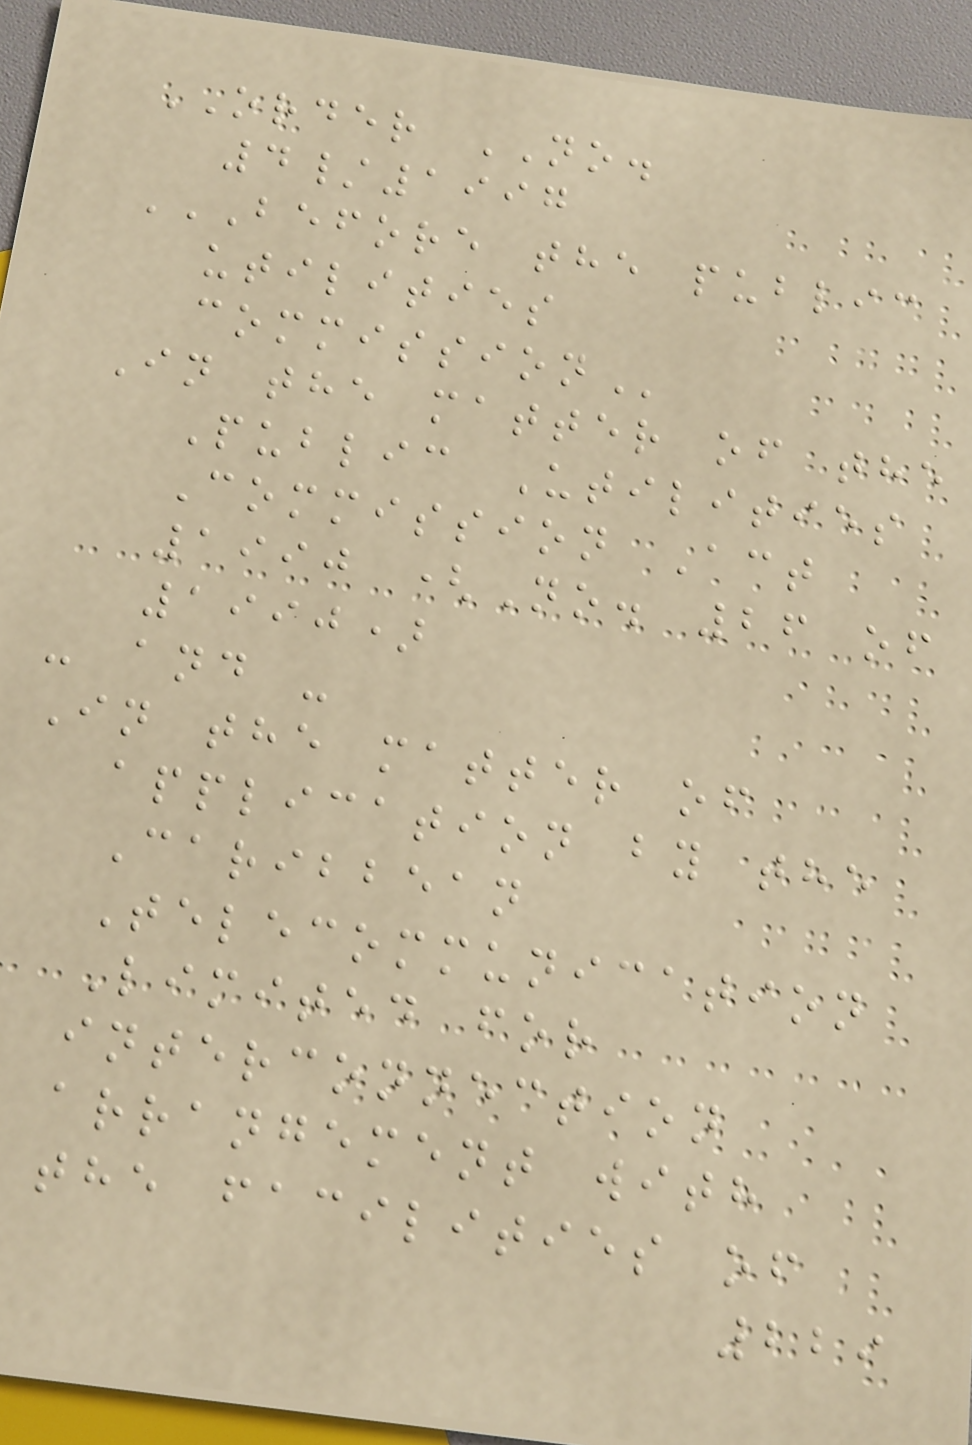ORDER NO.
4/1997
BEFORE THE PUBLIC
UTILITIES
COMMISSION
In the matter of the
Public Utilities
Commission Act
1990 (No. 26 of
1990)
- and -
In the matter of
application by the
Caribbean
Telecommunication
Limited for
interconnection
arrangement with
the facilities of
229
